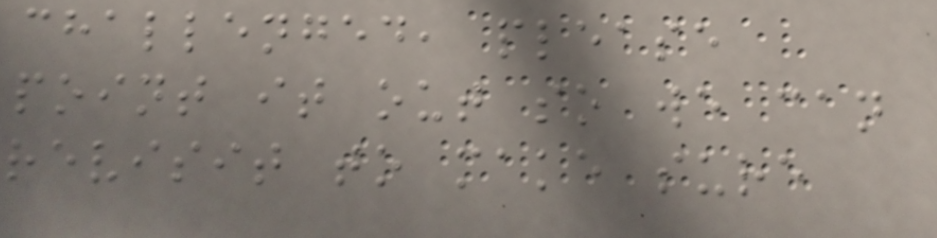challenged, please
point it out so we can
revisit to make sure
